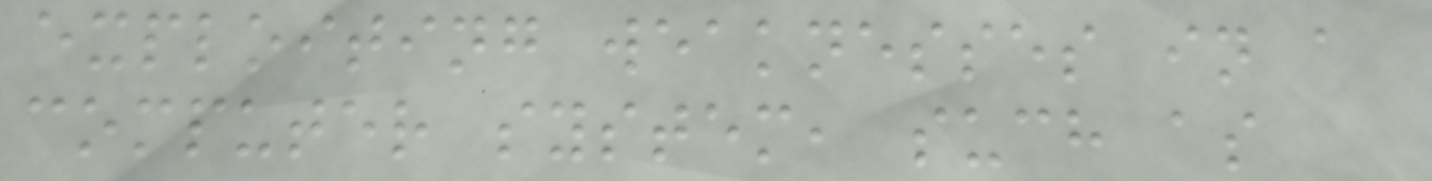exploiting weaknesses in a
computer system, such as
